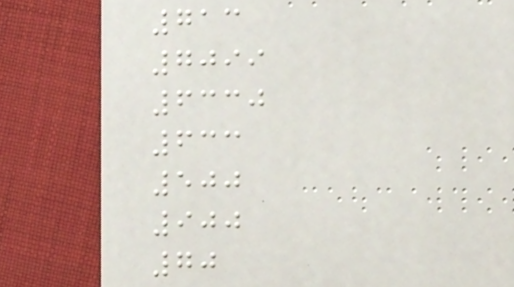713
7099
6330
633
500
900
70
